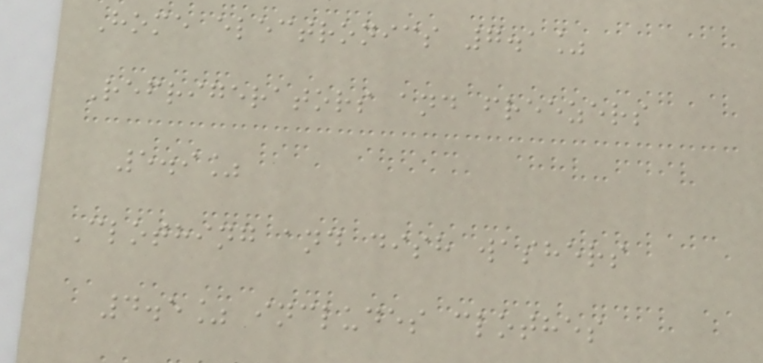Home electronics 7.1%
Refrigerators and freezers
5.9%
Clothing and dish washers
4.5% includes clothes
